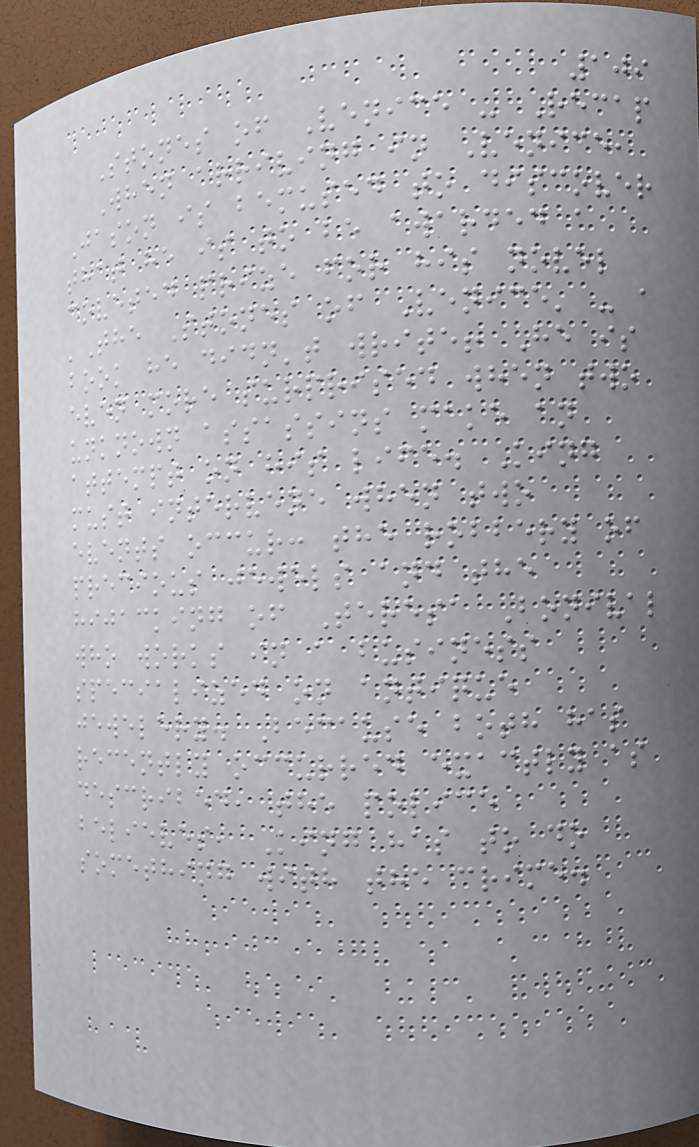109
Stones of Venice - Recap
When arriving in Venice,
Jason is bemused to discover
that he is to be awarded a
coveted prize for his novel
'The Stones of Venice' - a
book he didn't write! He is
even more surprised when two
unknown assassins make an
attempt on his life. King
must intervene when two
events occur: the robbery of
precious jewels and the
hijacking of Teresa Bonival
who works in a business
specialized on antique
jewelery. Because both has
recently occurred exactly as
described, the police
believes, King has to do
something with the crime.
